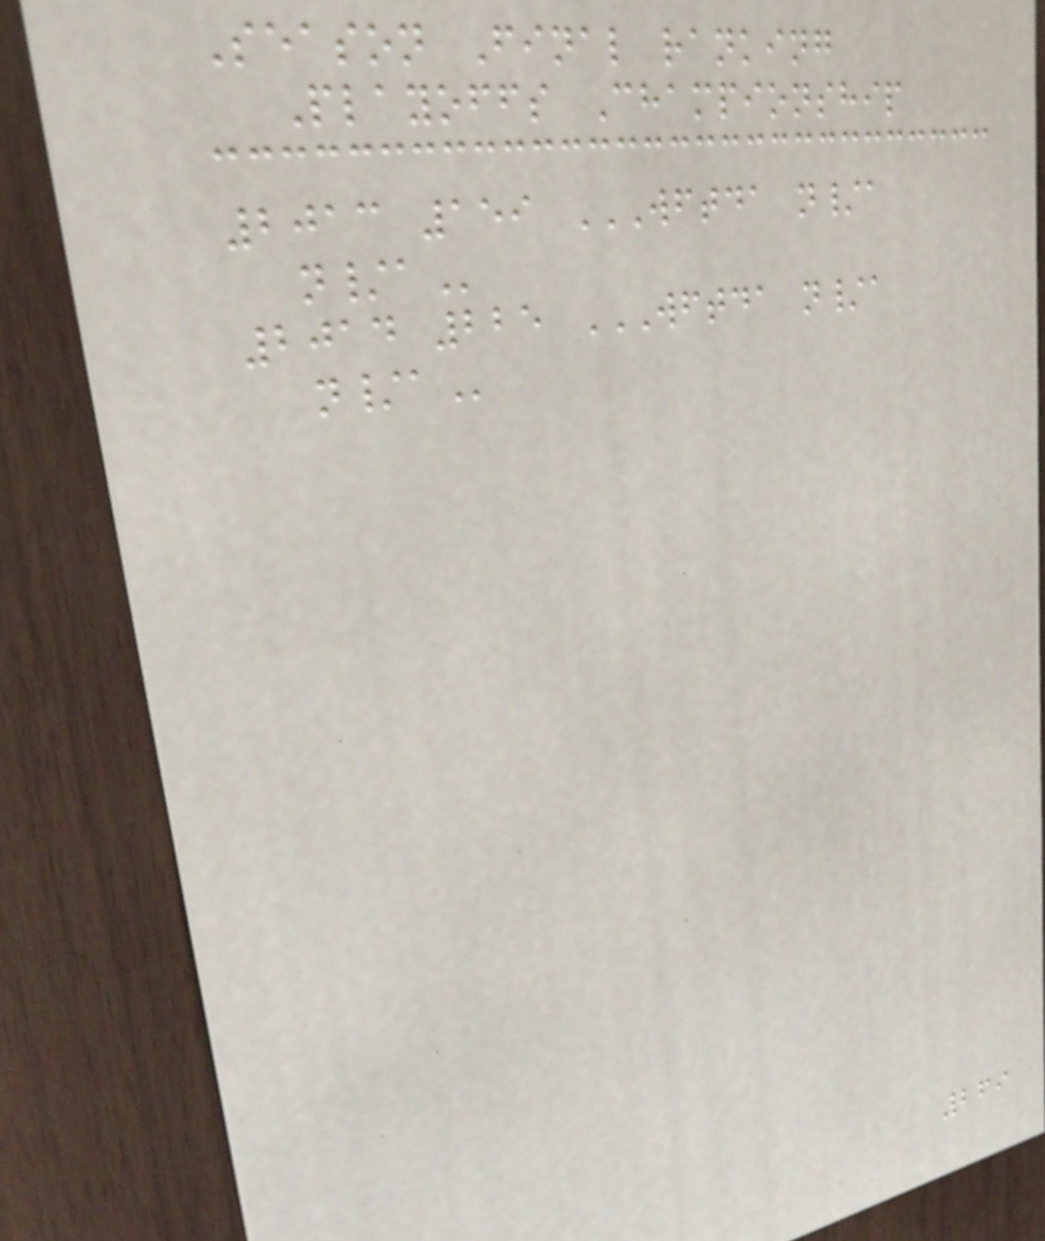Season Final ranking
Playoffs Championship
2013 159 WFTDA N/A
N/A
2014 225 WFTDA N/A
N/A
269
